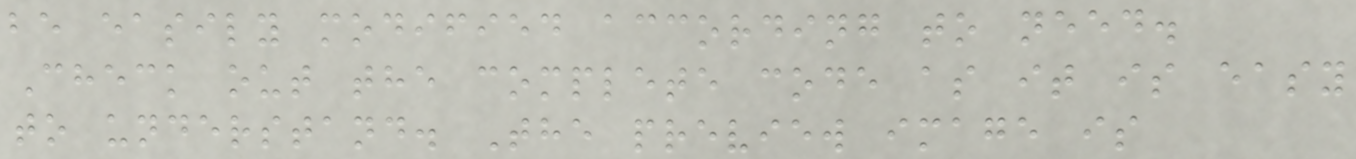be easily modified according to need.
Check out the complete code as it is easy
to understand. The preview image is
